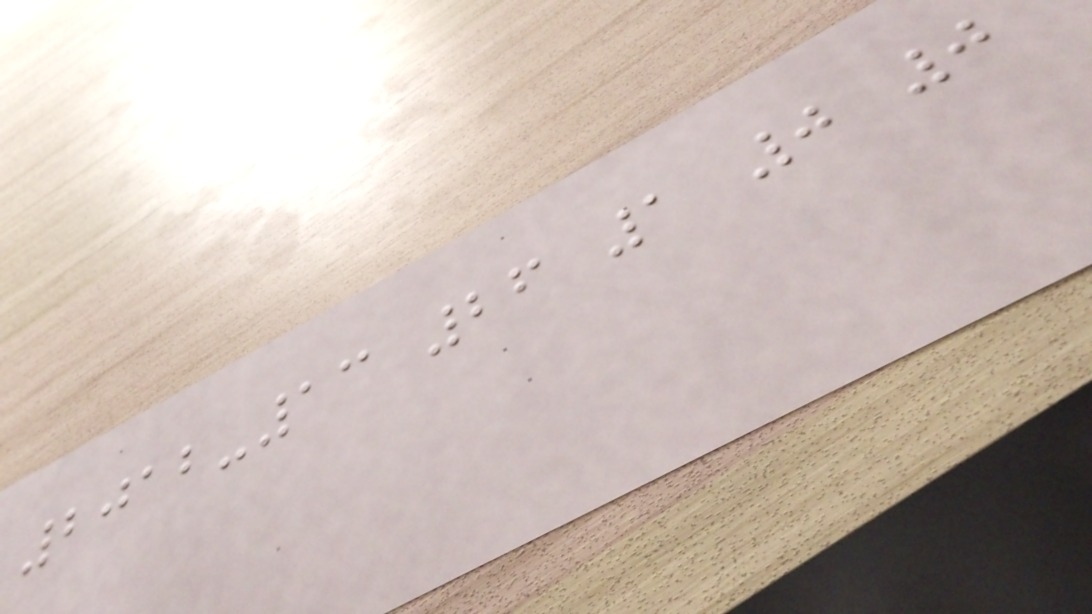2012-13 26 1 0 0
